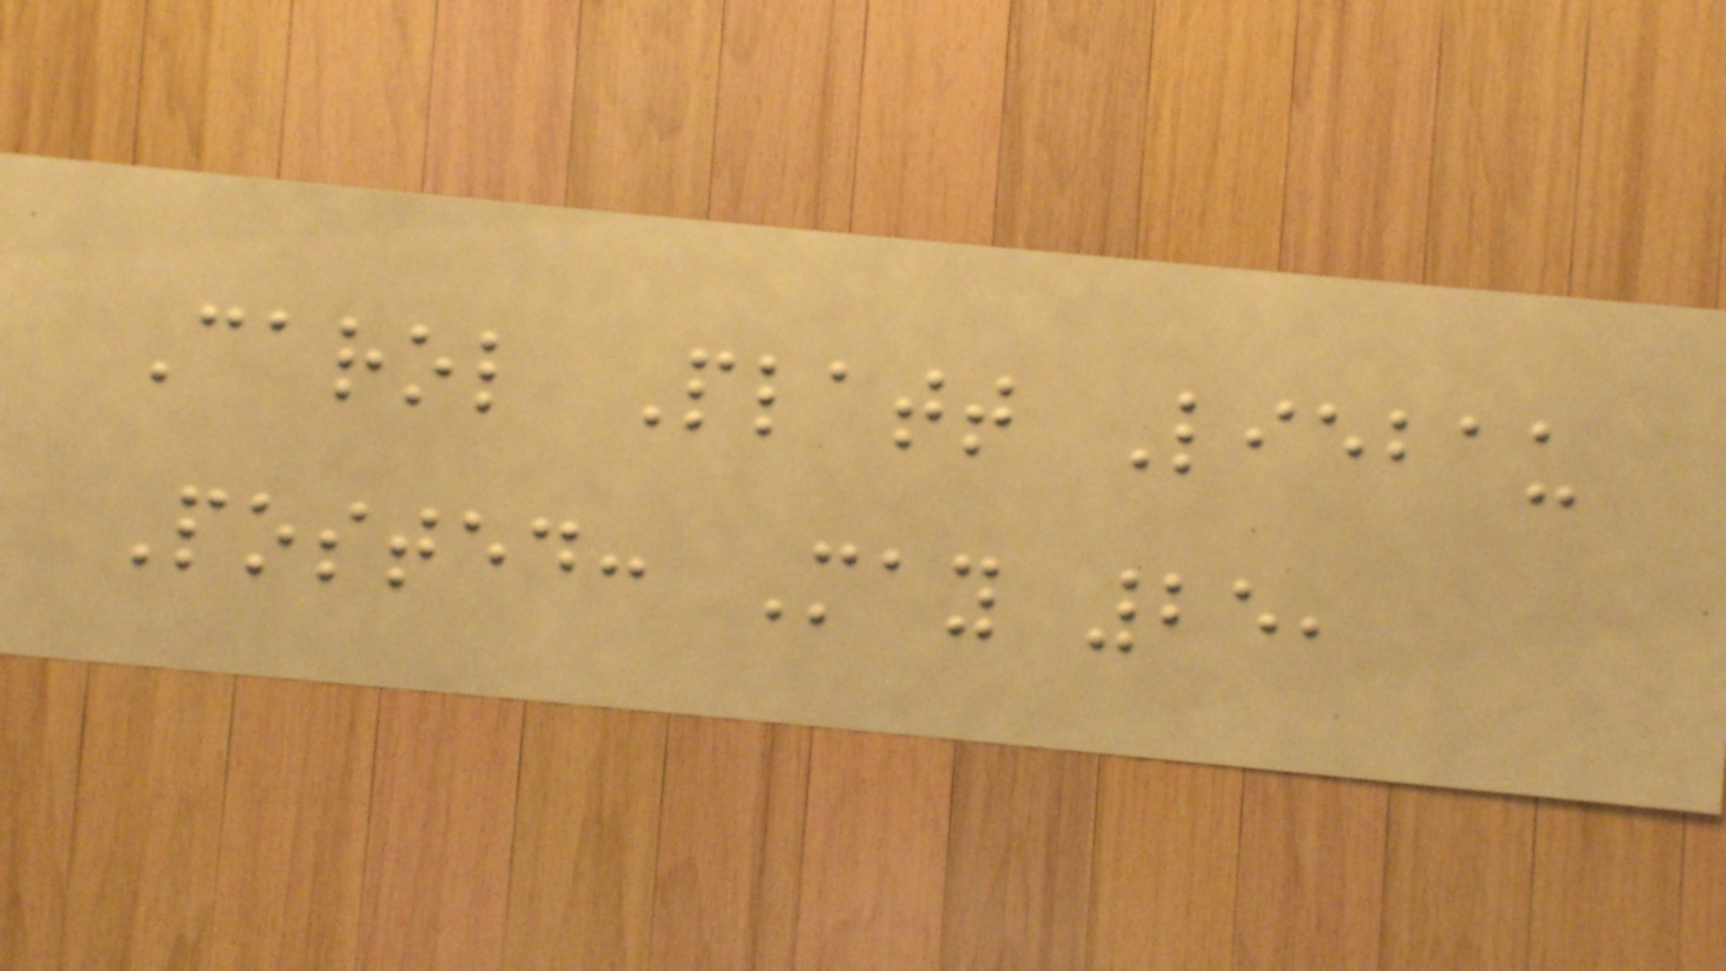Carol Platt Liebau
Posted: May 25,
